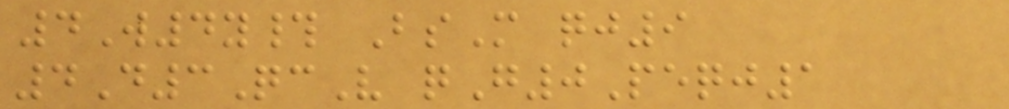4W4y# BsM qj9
4D3QcV qG0Peqj1
